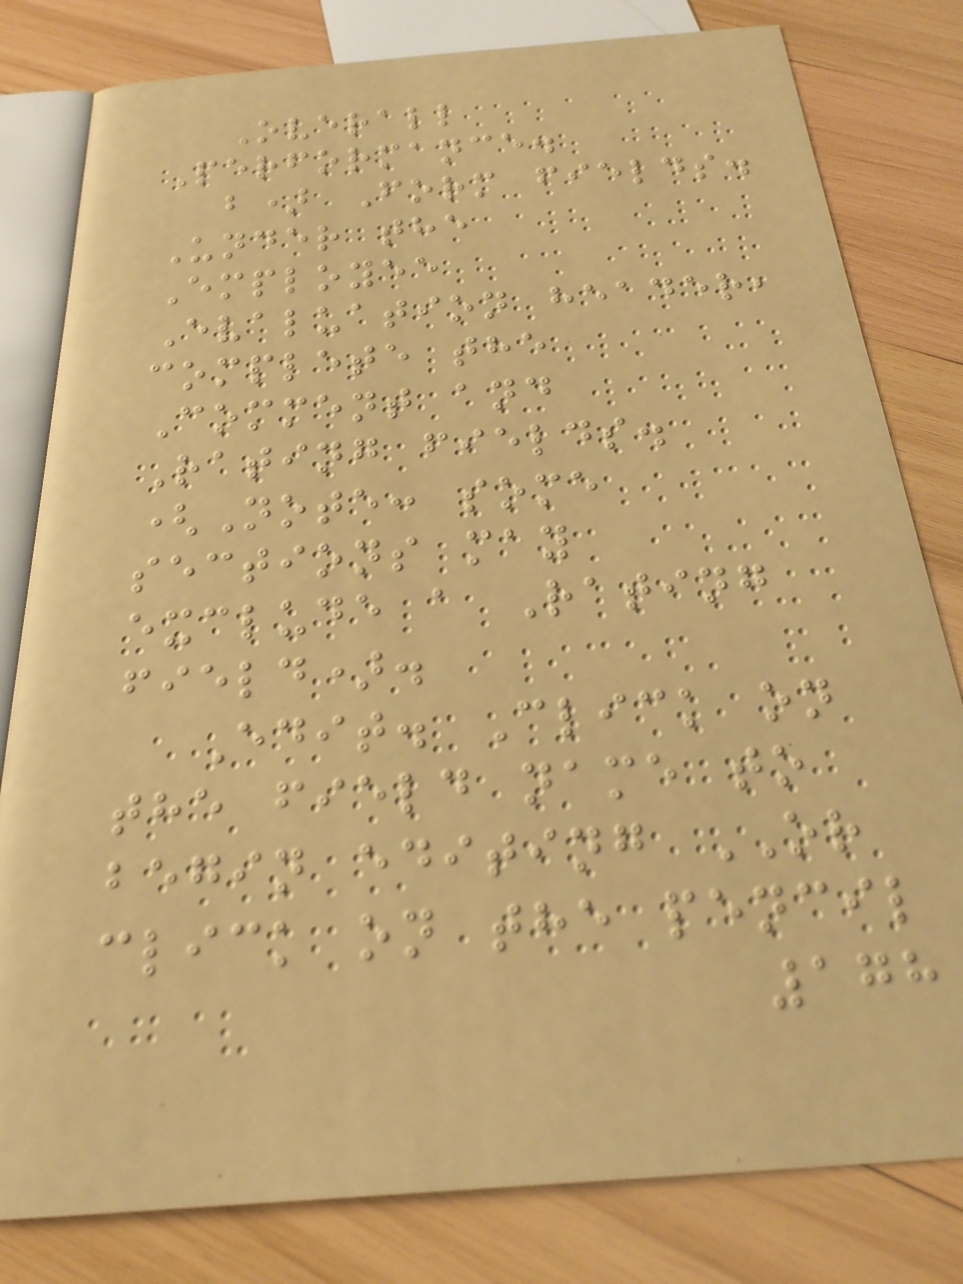Overall
Performance.
b) Form fields.
Under the
Employee
Evaluation header,
complete the
Comment and
Rating fields.
(Note: some
sections may
exclude a Rating
field).
Edit. Click on
the field name to
begin editing OR
click on the pencil
178
